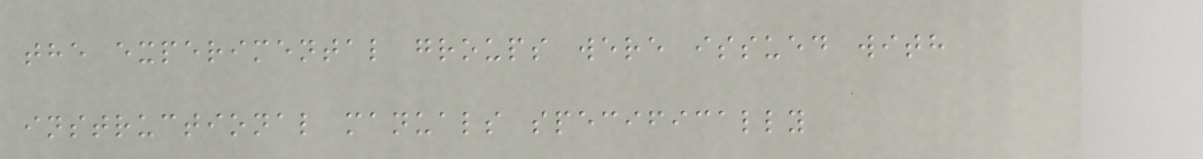the experimental groups were issued with
instructional manuals specifically
